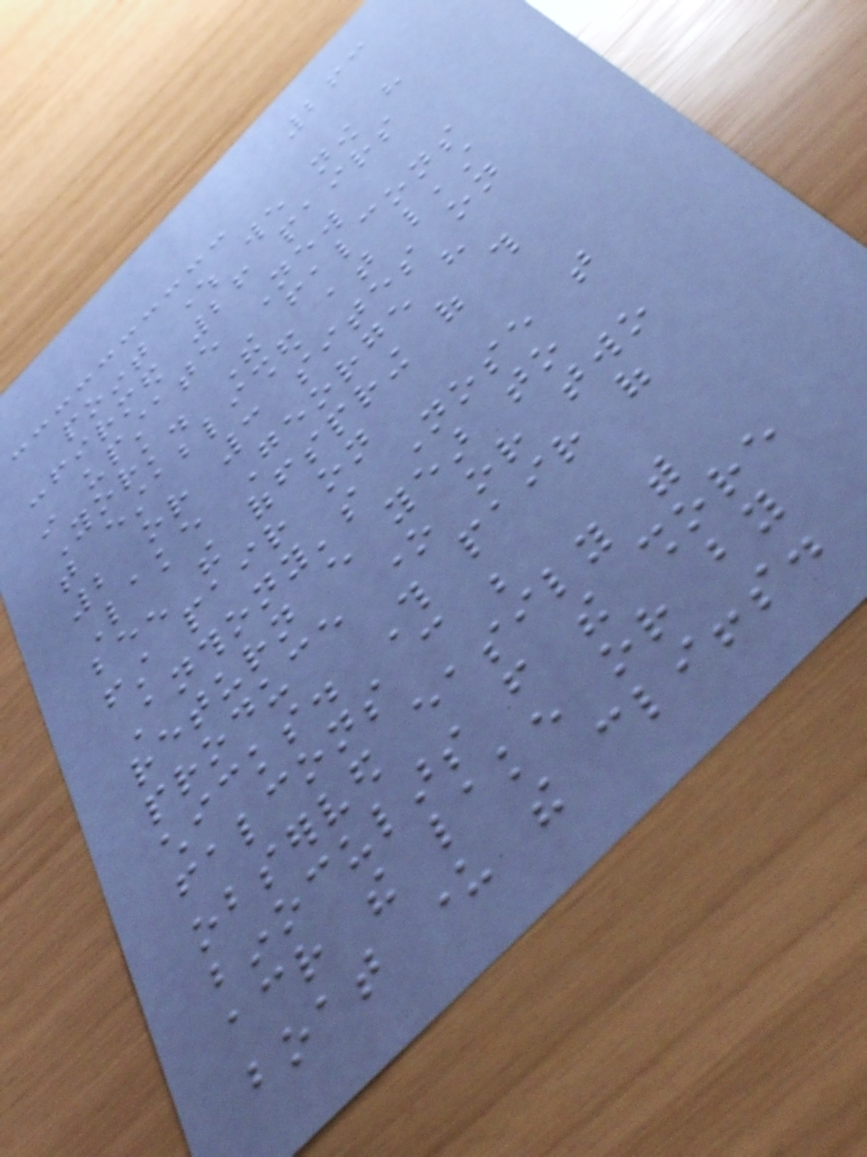263
point where we now have
confirmed 26 pairs
in upstate New
York. The falcons
that established at least
2 or 3 sites on
Lake George have
been the offspring of this
first pair on
Anthony's Nose that
return every year to
produce one or two
chicks. This pair of
falcons can be
observed easily with
binoculars from the shore
across the lake or by
boat under the cliffs.
